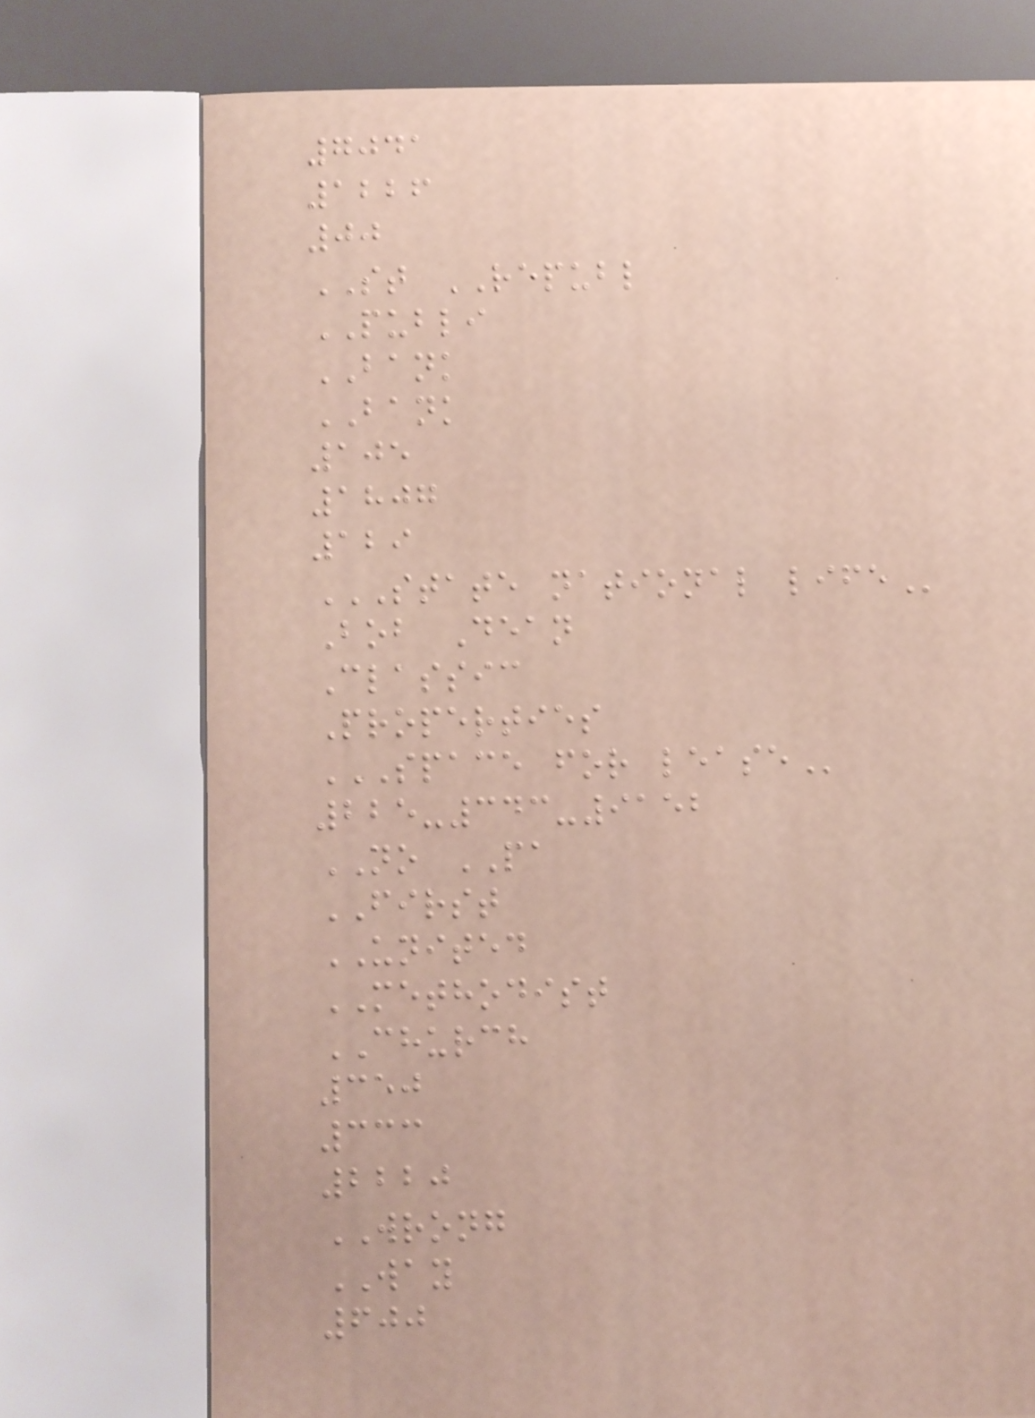7041
1226
00
ST REPUBL
PUBLI
BANK
BANK
105
1807
129
STATE NATIONAL LIFE
Bob Dean
Classic
Properties
SPACE FOR LEASE
225-343-9152
NO PA
FIRST
UNITED
METHODIST
CHURCH
350
333
2220
WRONG
WAY
600
